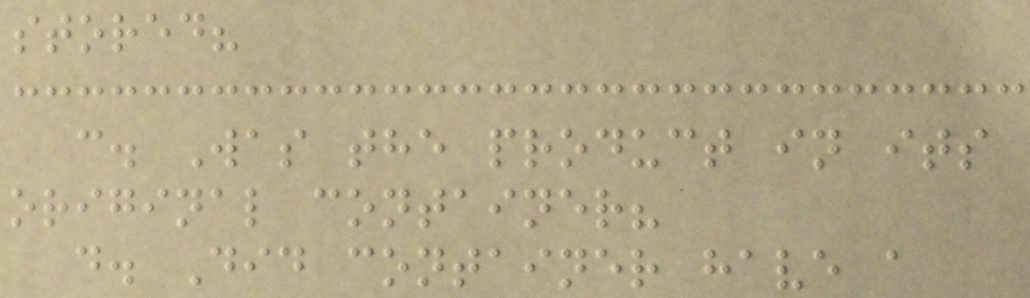stored?
c. Was the product in its
original container?
d. Did container have a
